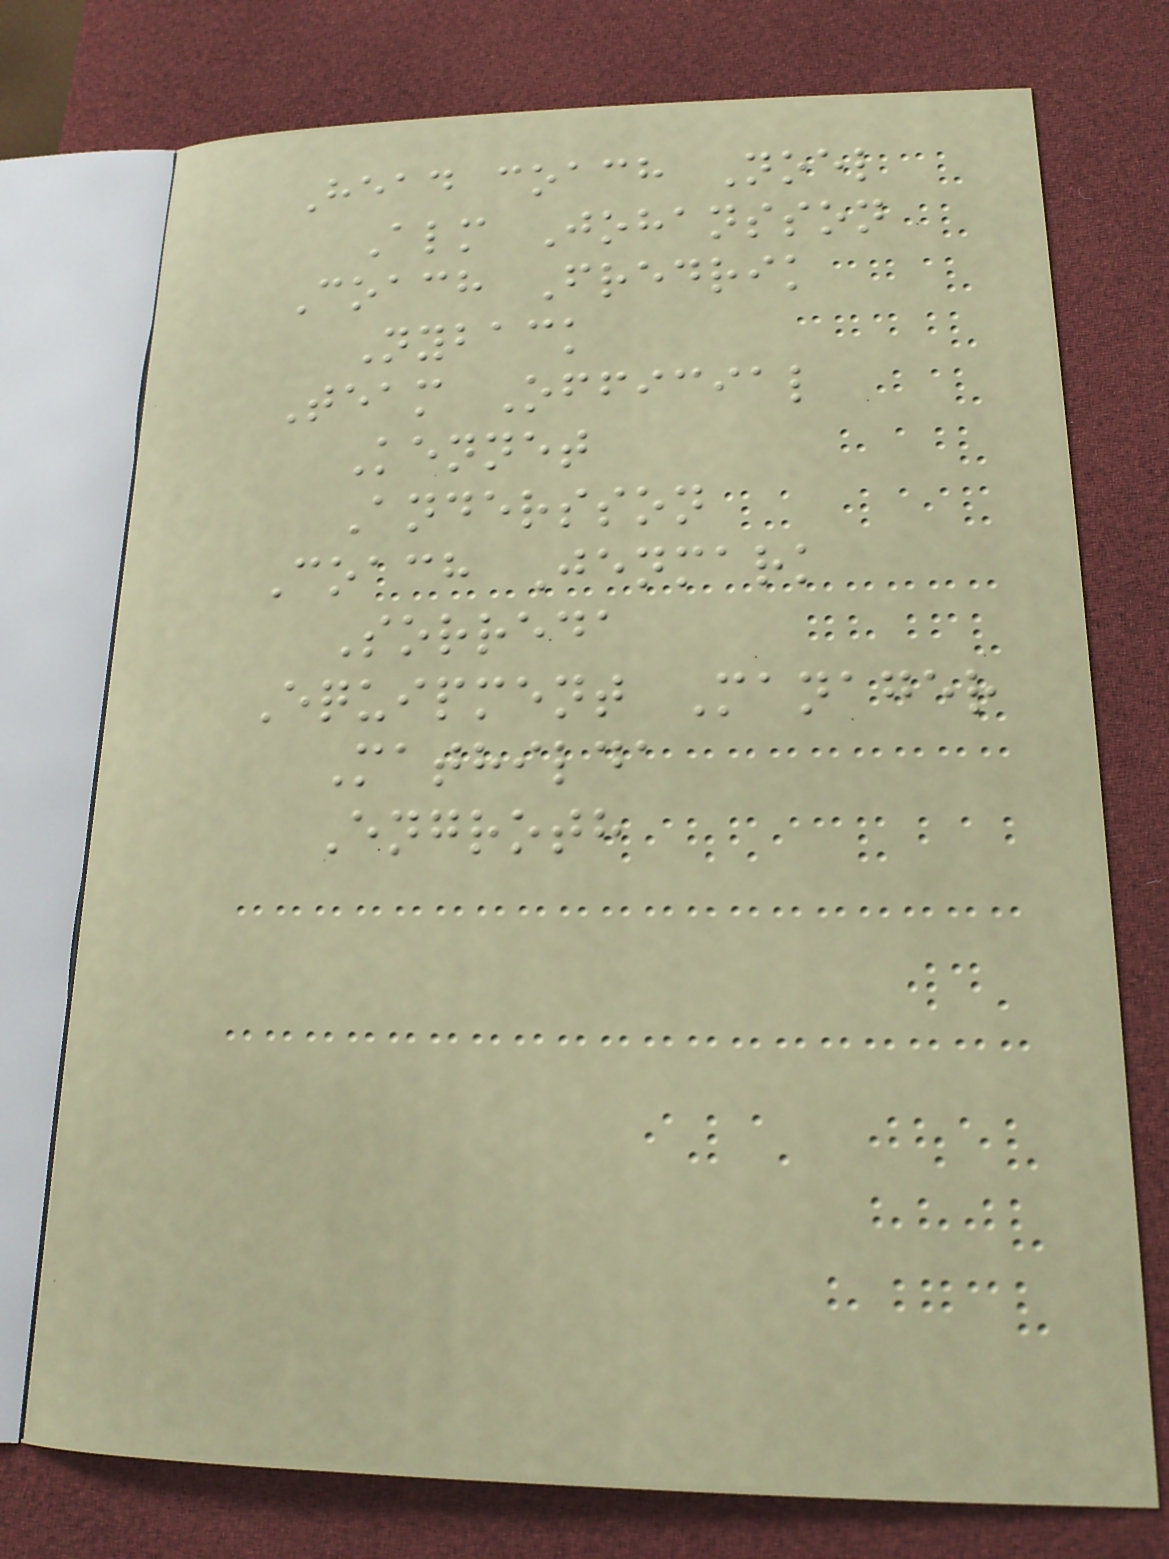Head coach Noel
Alm Johansson
Coach Fredrik
Nyback
Team Official
Kennet
Andersson
Coach Jenmark
Sorreda
Equipment Manager
Mathilda
Engroth
